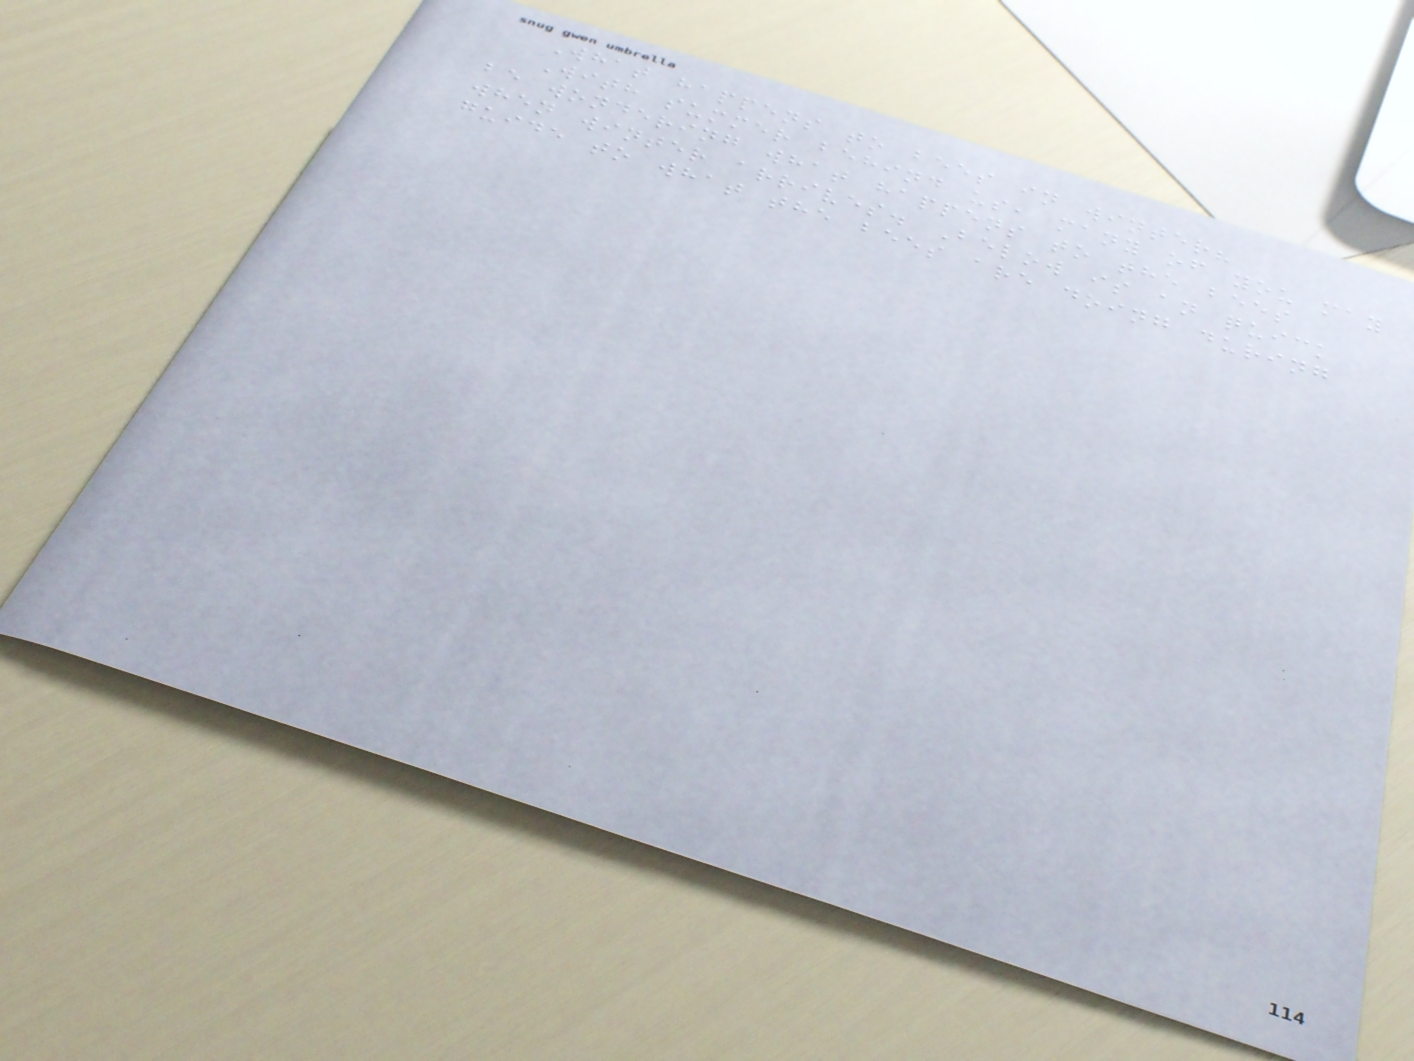What happens to bees in winter?
With summer behind us, many of you may
be wondering what happens to the bees
when winter arrives. Below is an quick
guide to what the bees are doing during
